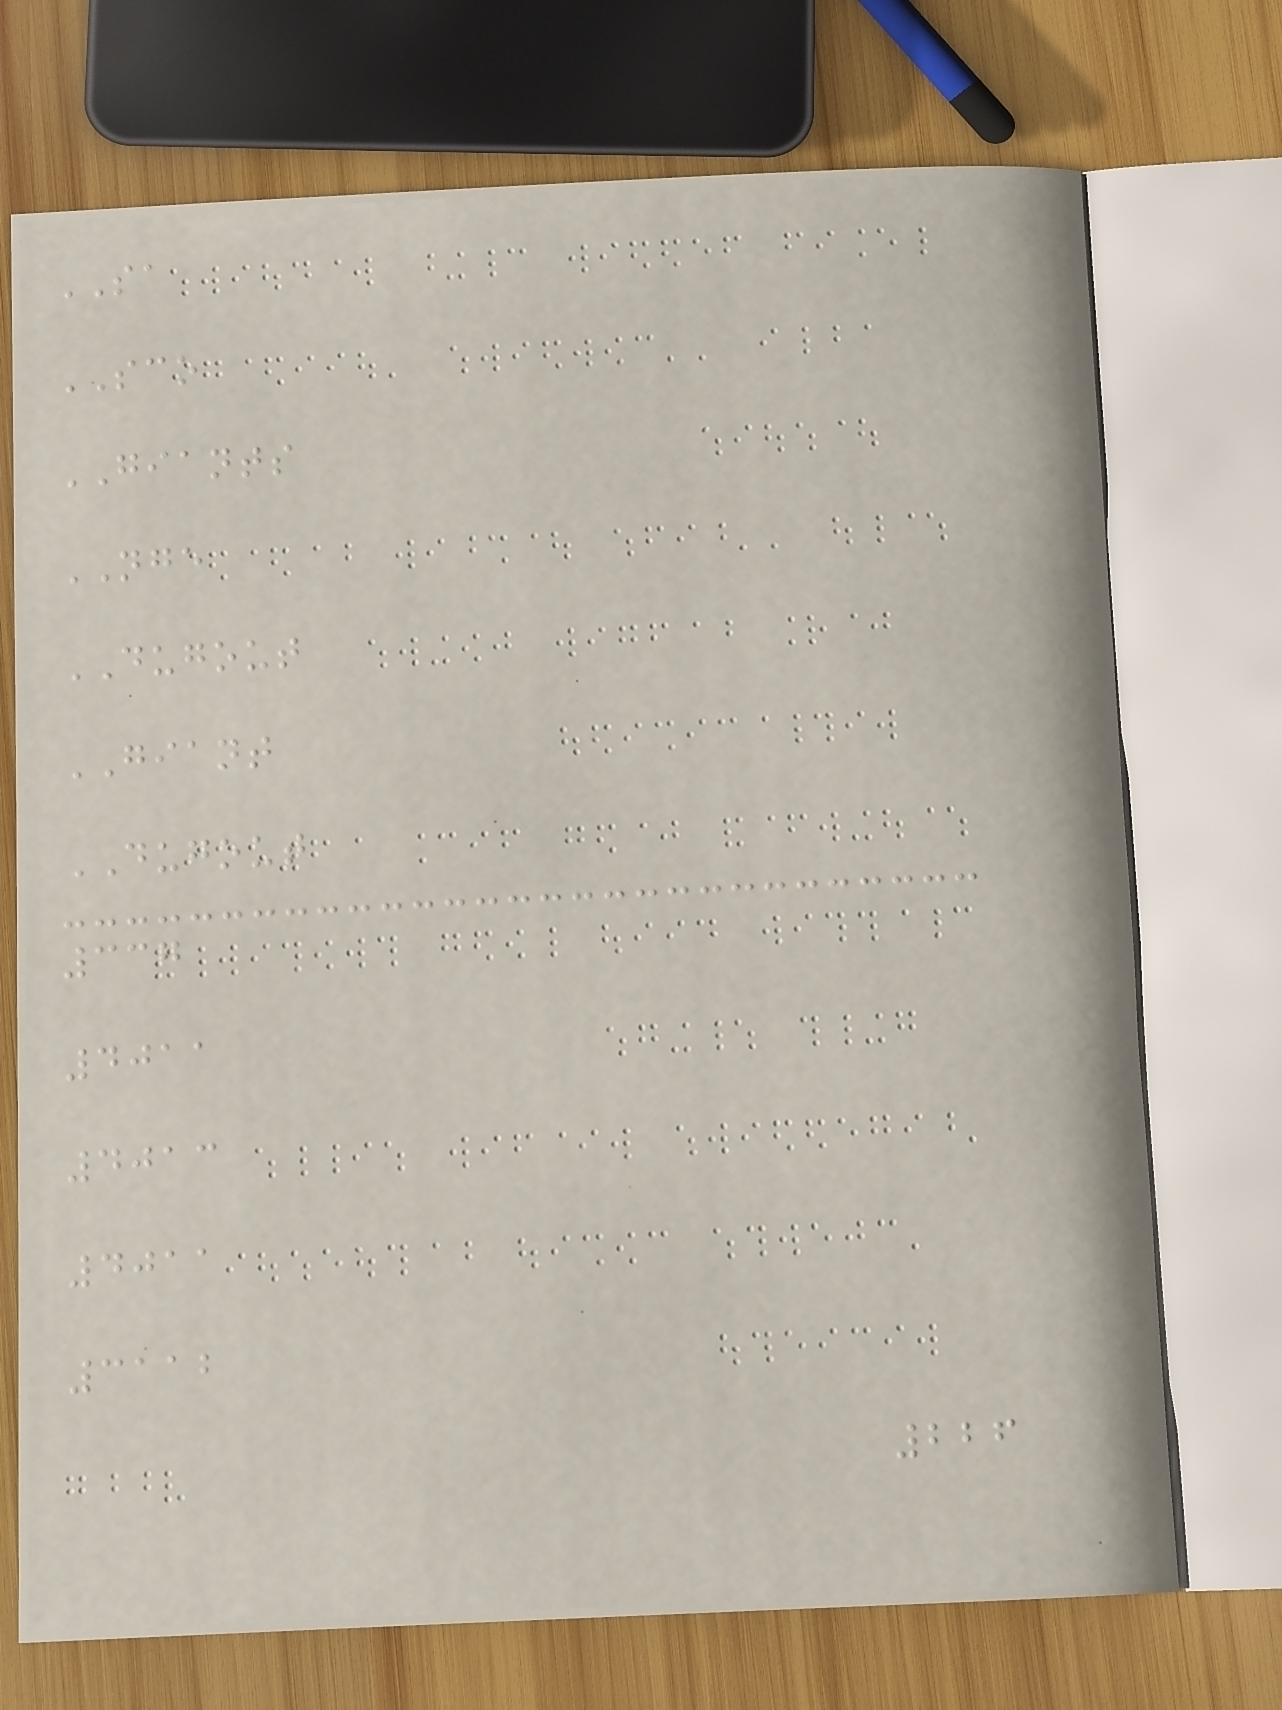SA
SCO
GIANTS
NGE
DUGOUT
GIANT
DUGOUT
337
4011
4013
4011
3112
226
